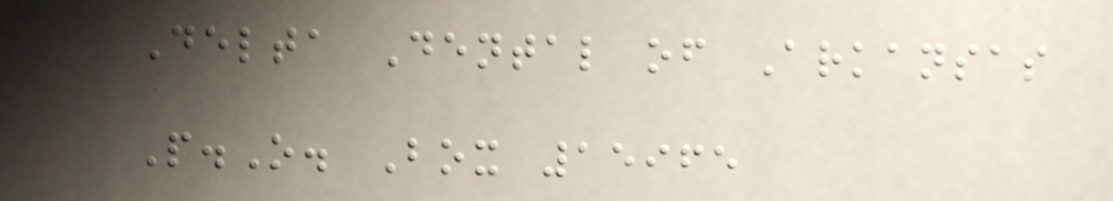Delta Dental of Arkansas
P.O. Box 15965
